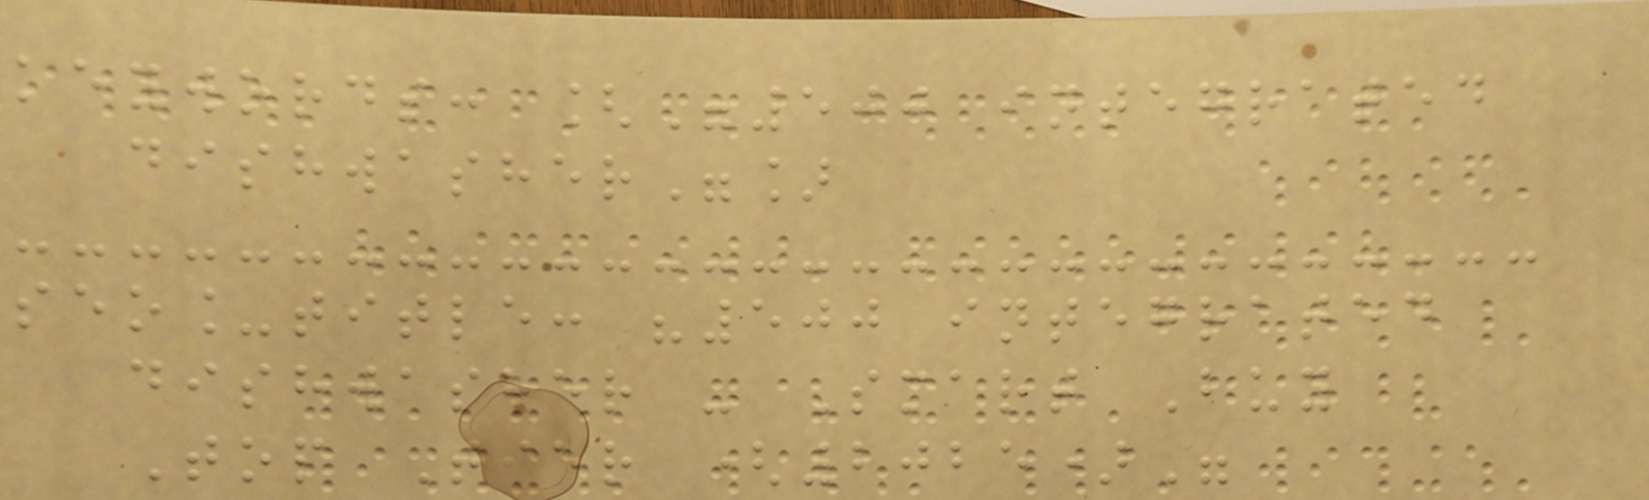keywords: ["500 integrated
dishwasher"]
seo_title: "500 integrated
dishwasher - Smart Buy
Top Tier (2025)"
